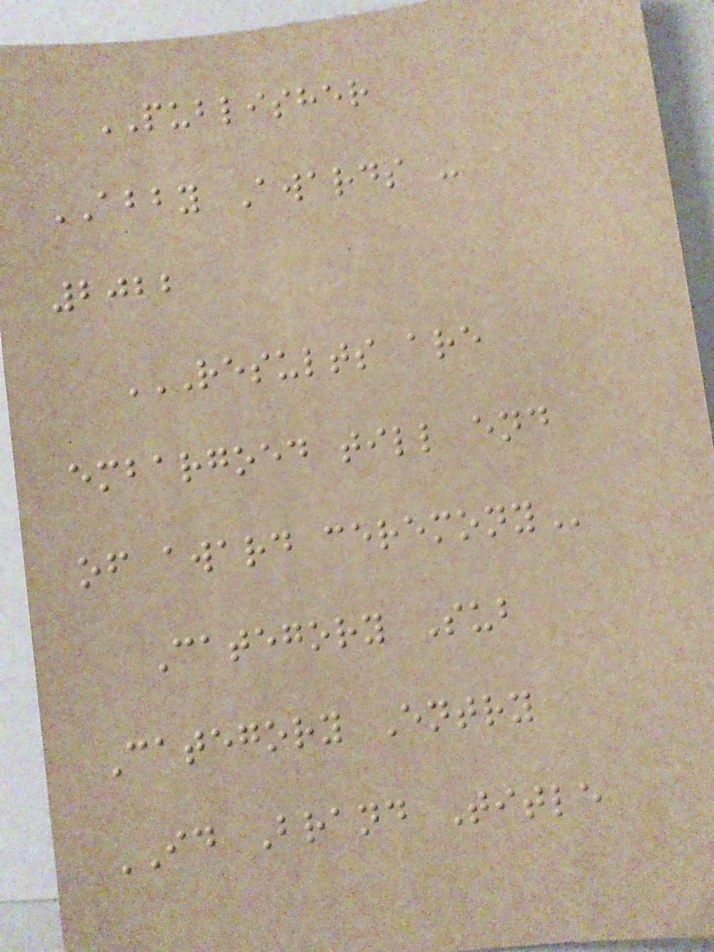PUBLISHER
ABBY Awards -
2022
RESULTS ARE
EMBARGOED TILL END
OF AWARD CEREMONY
Category Sub
Category Entry
ID Brand Title
